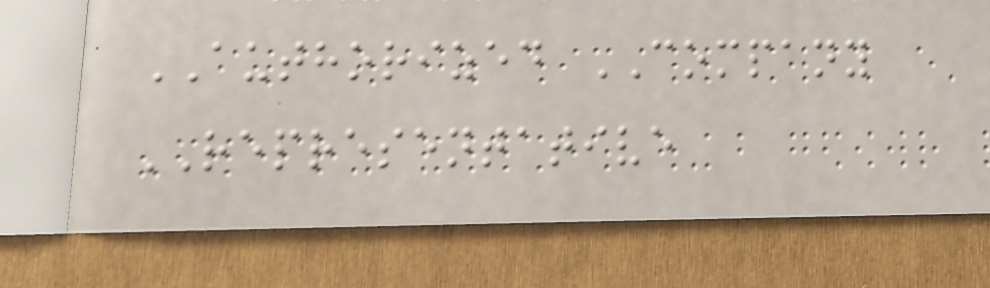AUTHORIZED COMPANY
REPRESENTATIVE
